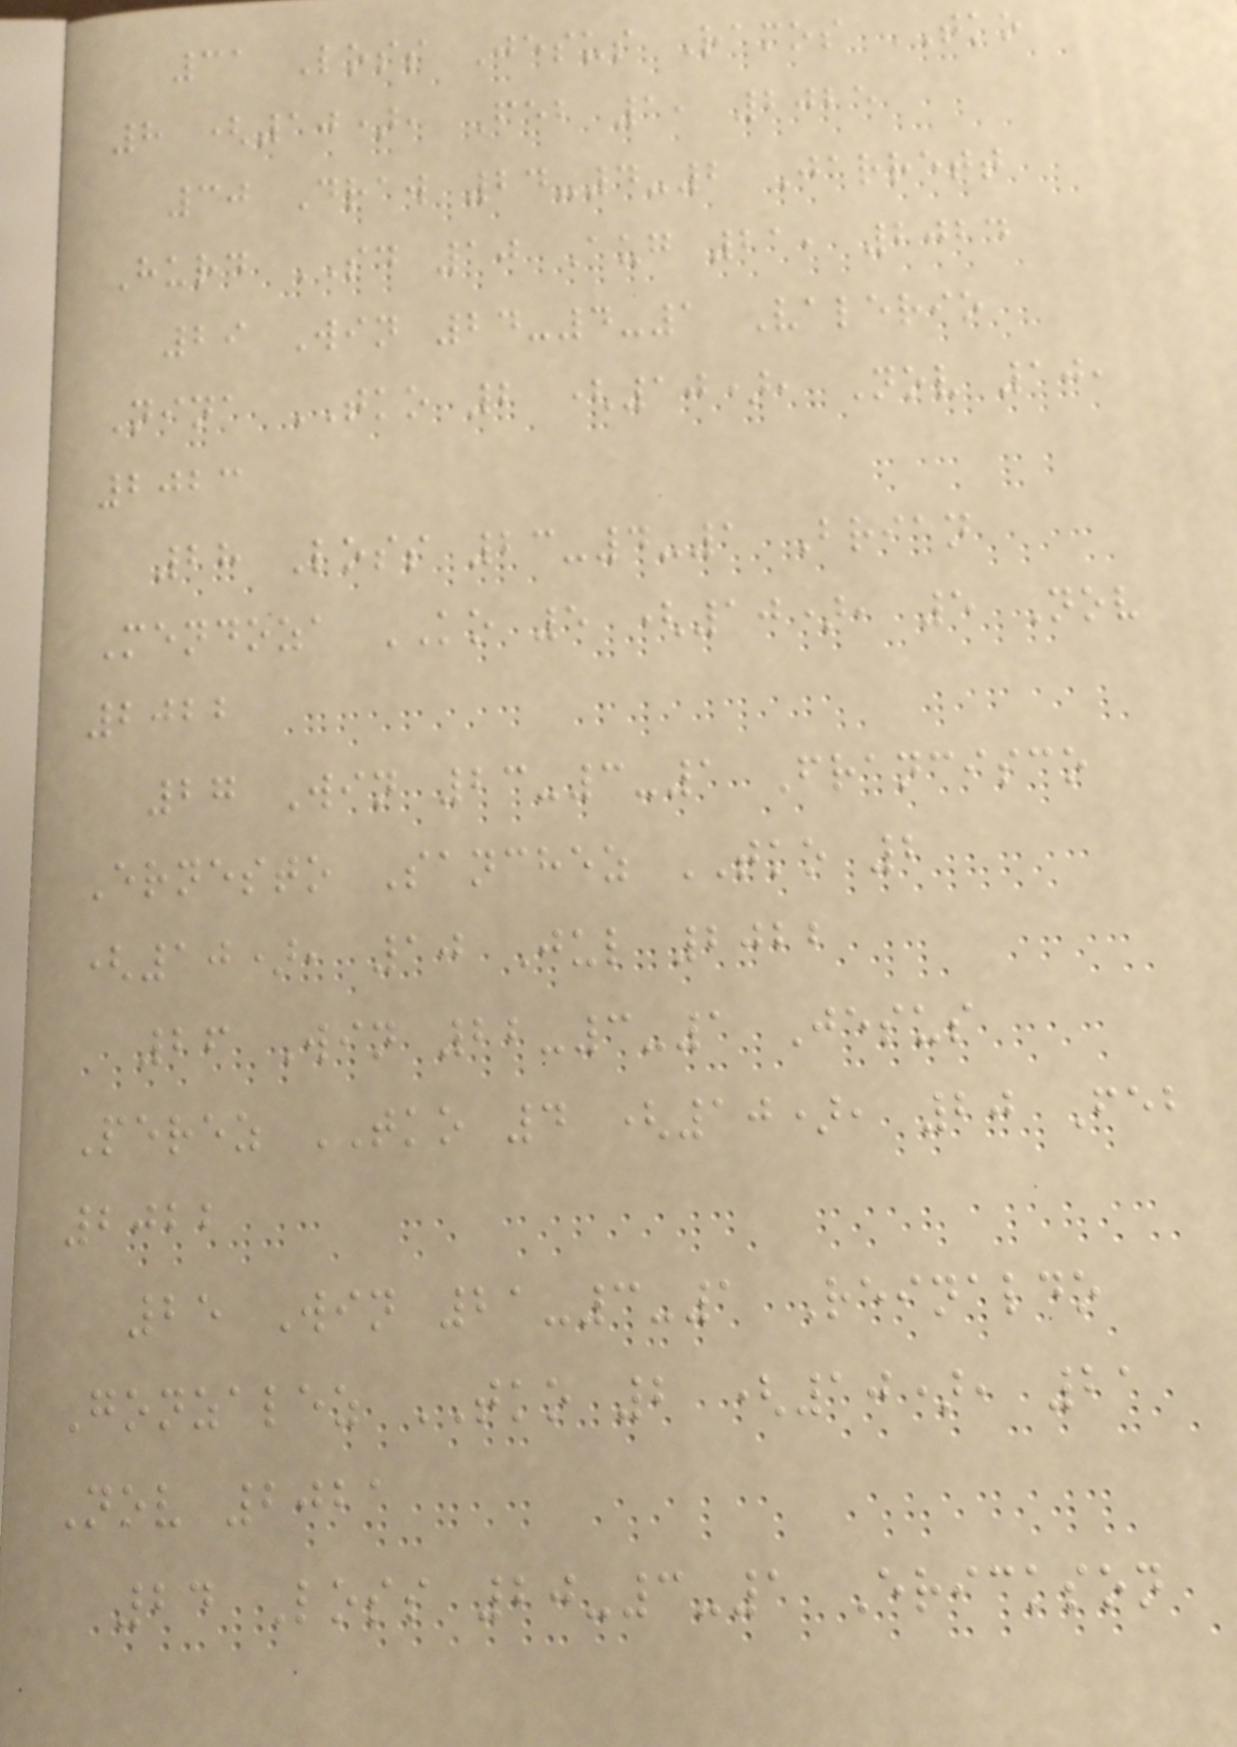31 Loss Jesus Ramos TKO
8 (10), Feb 1, 2025
30 Draw 24-4-2 Jarrett
Hurd SD 10 Aug 21, 2024
29 Win 24-4-1 Valerio
Nina TKO 2 (10), Nov 10,
2023
28 Loss 23-4-1 Brian
Mendoza KO 5 (10), 5 Nov
2022
27 Win 23-3-1 Francisco
Ernesto Sanchez TKO 2
(10), 10 Jul 2022
26 Win 22-3-1 Jesus
Perez TKO 4 (10), 20 Feb
2022
25 Win 21-3-1 Reinaldo
Gonzalez TKO 2 (10), 21
Nov 2021
24 Loss 20-3-1 Erickson
